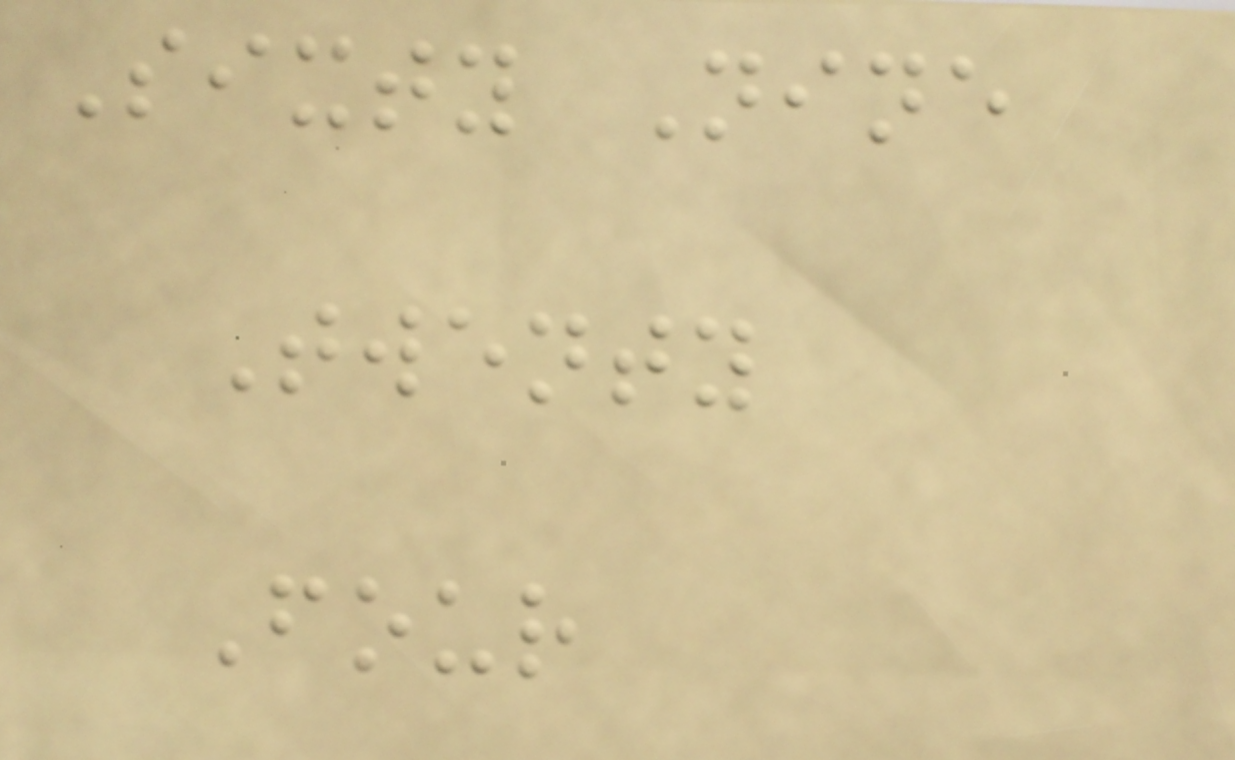Sixty Nine
Twenty
Four
